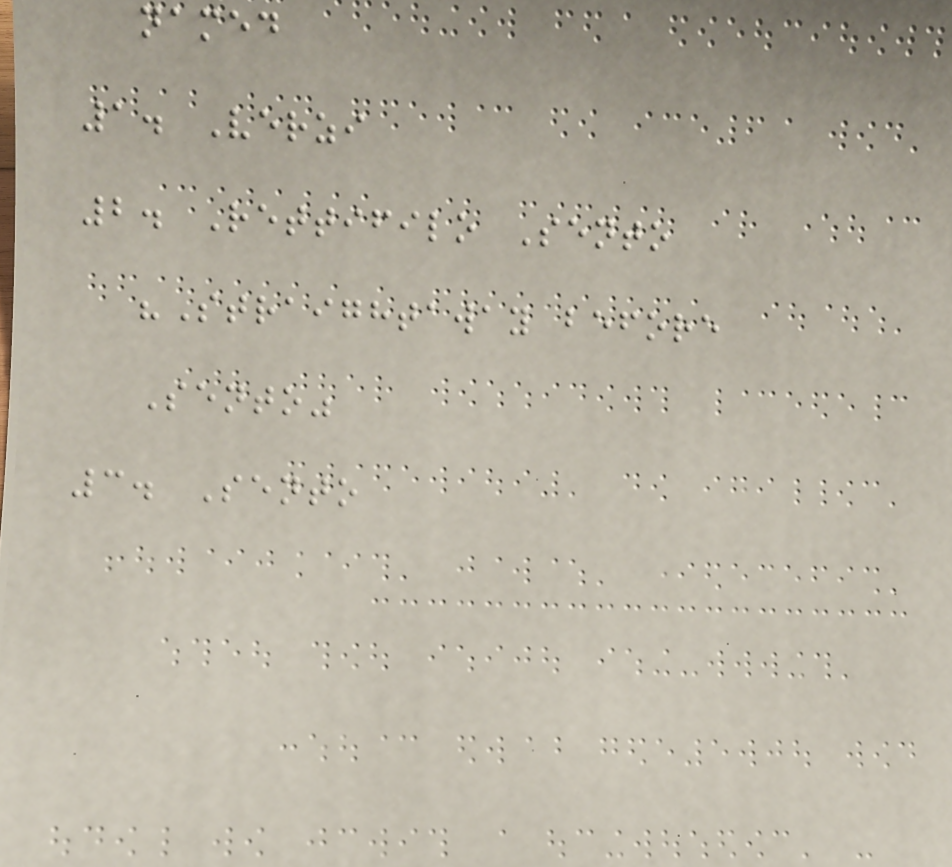named
1. Verzi
2. Rettifilo Sento
"Straightaway before
Sento"
3. Sento
